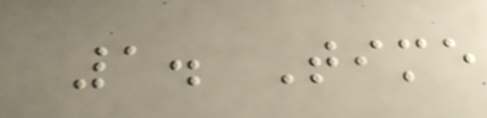1. Time
